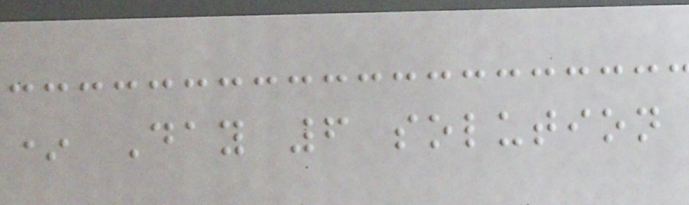* Day 6 solution
